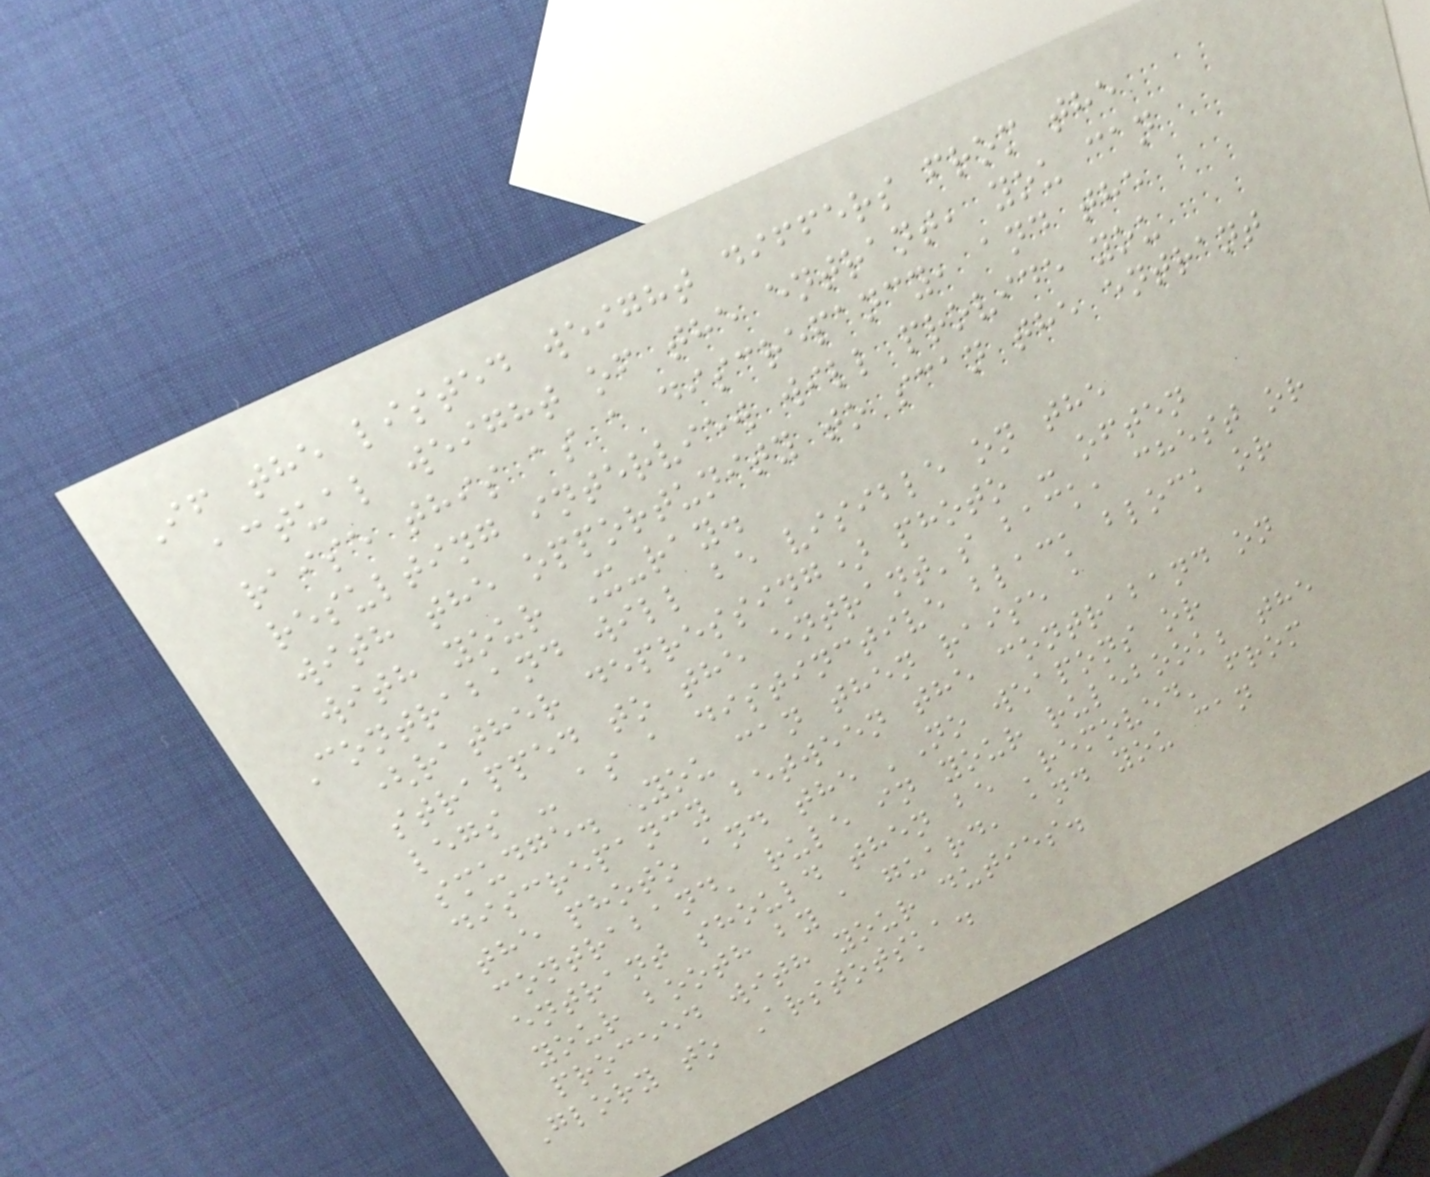If the listed weight differs from the
actual weight of the entrant, you can
raise this as a discrepancy, and the
resulting interview will provide you
with the opportunity to scan the entrant
with your X-ray.
Contraband will be visible on the
(rather depressing) photo - often
strapped to the entrant's back, chest or
legs - as a distinctive black block or
smudge. You can then raise a
discrepancy between the contraband on
the photo and the 'No weapons or
contraband' rule in your rulebook; the
entrant should then be 'removed' from
your booth by a guard, and you can
proceed with your duties.
Glory to Arstotska.
